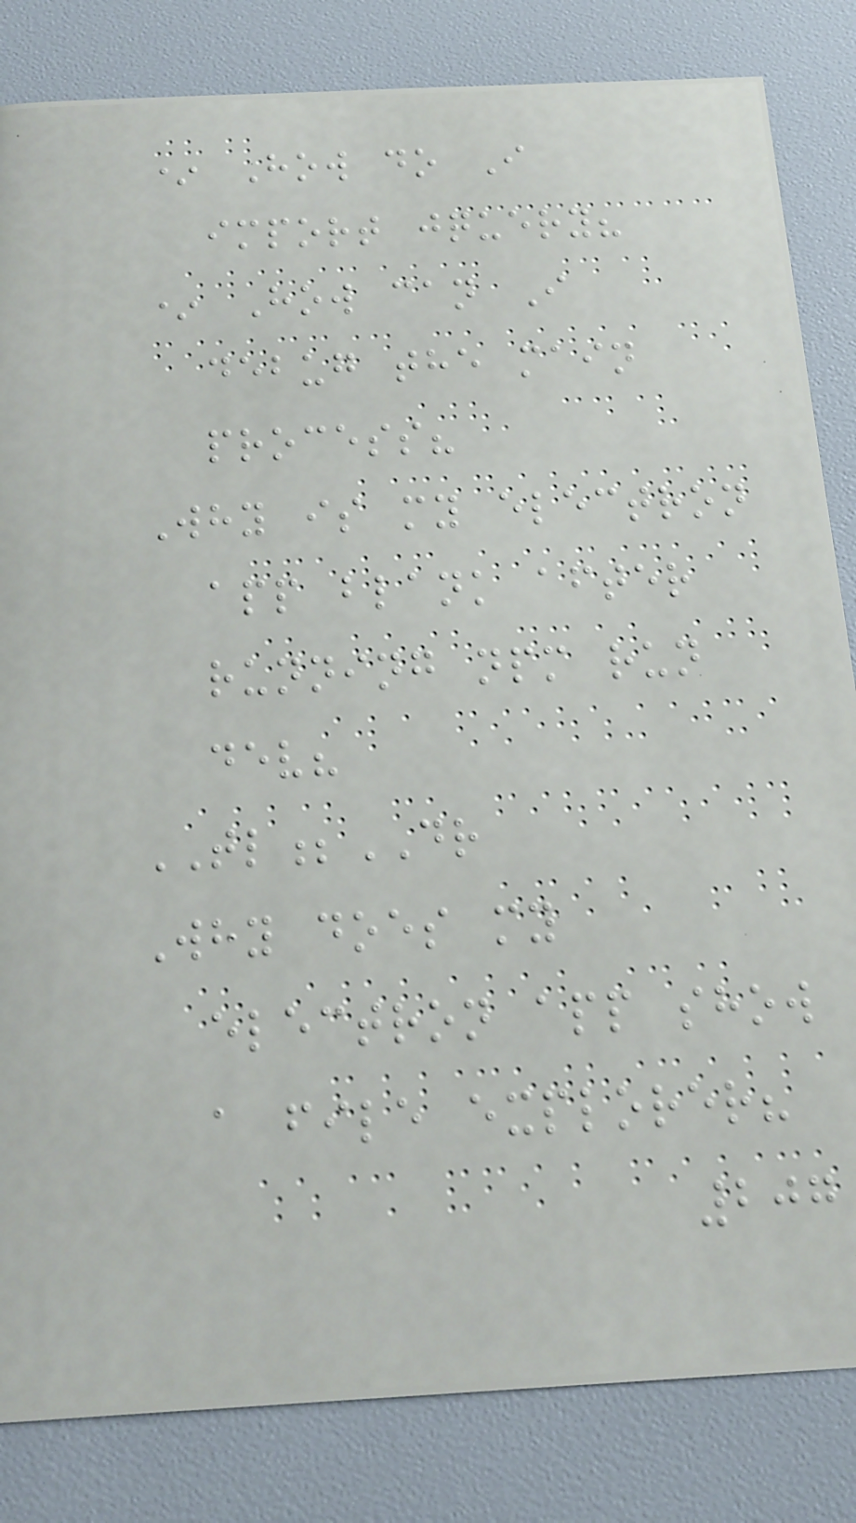* How do I
import jquery?
* How can I
debug the main
process?
Why is my electron
app blank after
running npm run
dev?
TL;DR
Why does my
electron app show
a file explorer?
207
